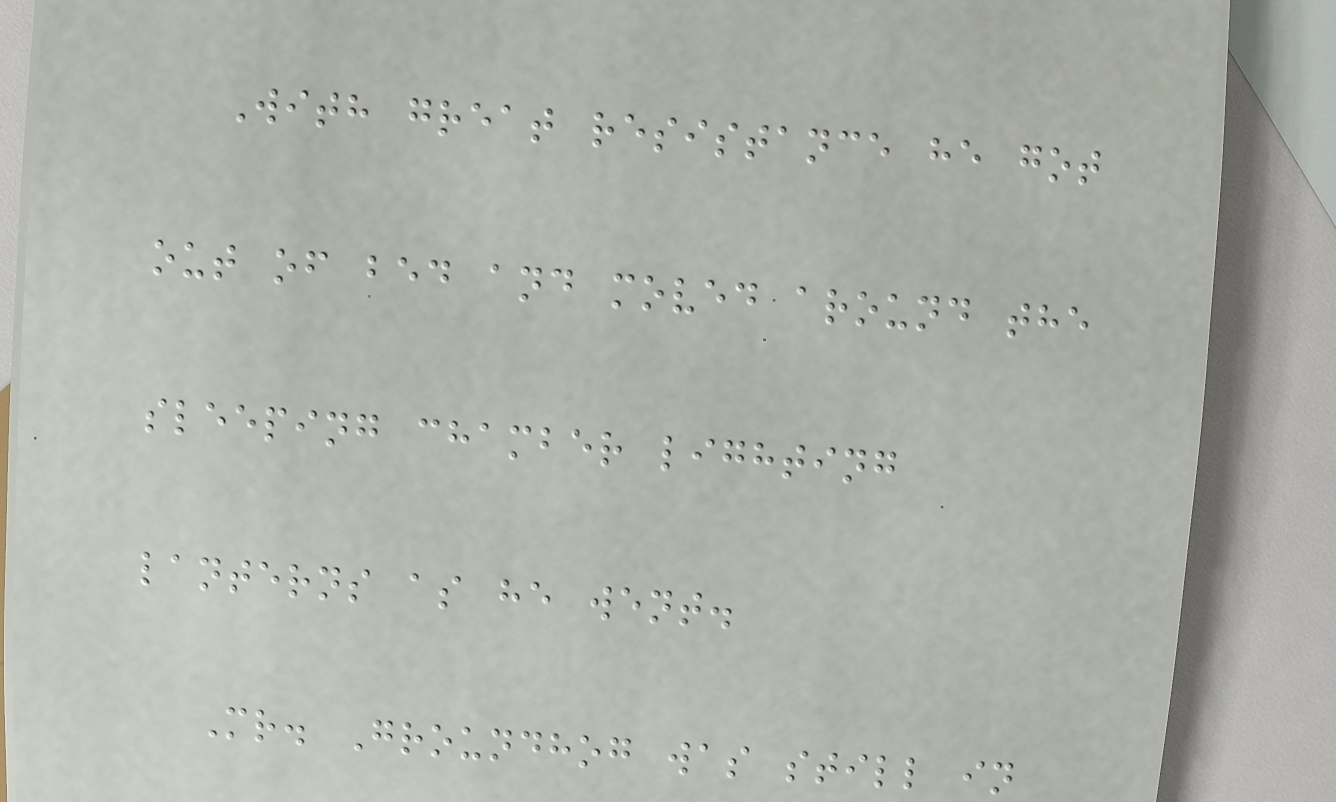With great resistance he got
out of bed and moved around the
sleeping chamber lighting
lanterns as he went.
Mr. Groundhog was still in
